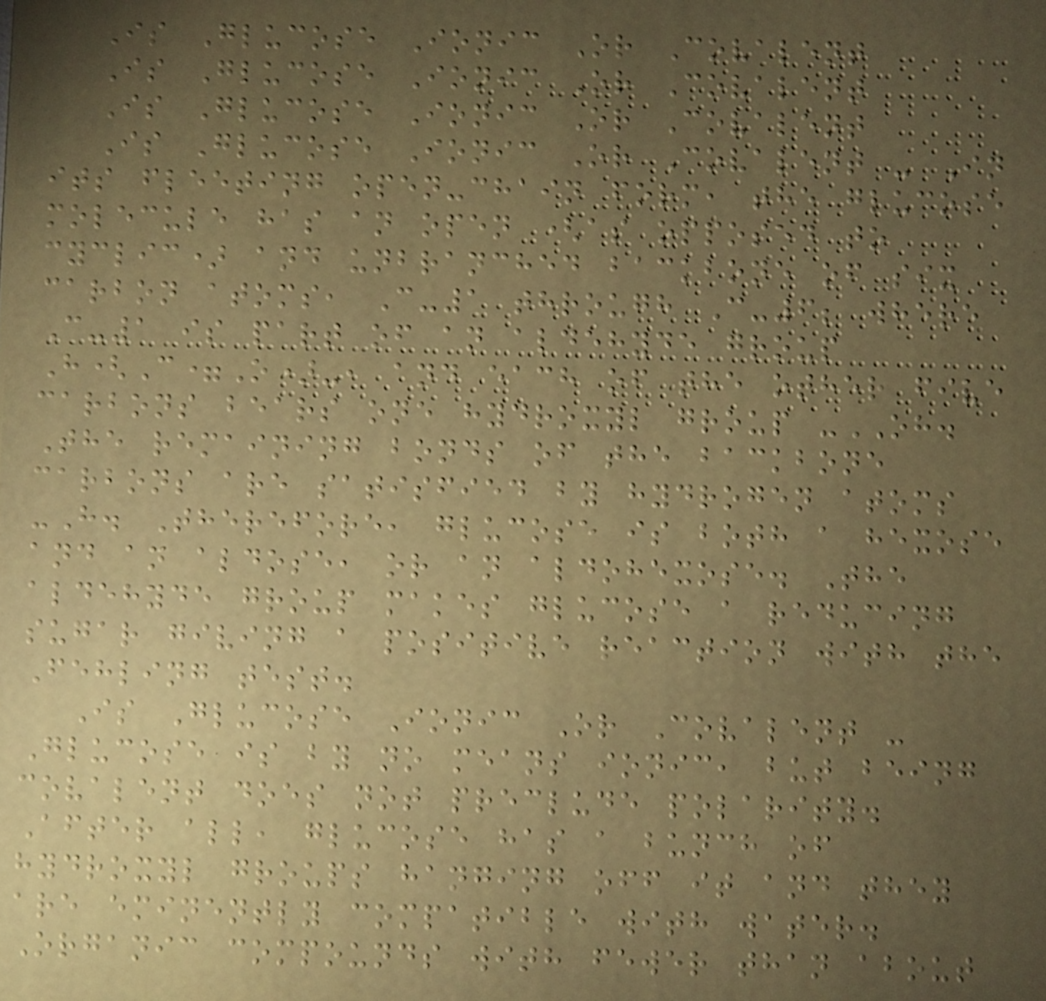Is Glucose Ionic Or Covalent
Is Glucose Ionic Or Covalent
Is Glucose Ionic Or Covalent
Is Glucose Ionic Or Covalent - In
its fleeting open-chain form, the glucose
molecule has an open (as opposed to
cyclic) and unbranched backbone of six
carbon atoms, C-1 through C-6; where
C-1 is part of an aldehyde group
H(C=O)-, and each of the other five
carbons bears one hydroxyl group -OH.
The remaining bonds of the backbone
carbons are satisfied by hydrogen atoms
-H. Therefore, glucose is both a hexose
and an aldose, or an aldohexose. The
aldehyde group makes glucose a reducing
sugar giving a positive reaction with the
Fehling test.
Is Glucose Ionic Or Covalent -
Glucose is by no means ionic, but being
covalent does not preclude polarity.
After all, glucose has a bunch of
hydroxyl groups hanging off it and they
are eminently compatible with water.
Organic compounds with fewer than about
